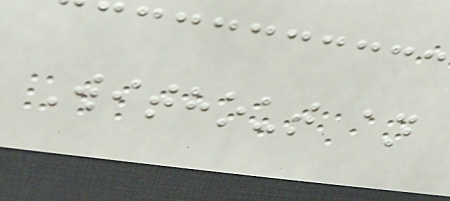Without an
